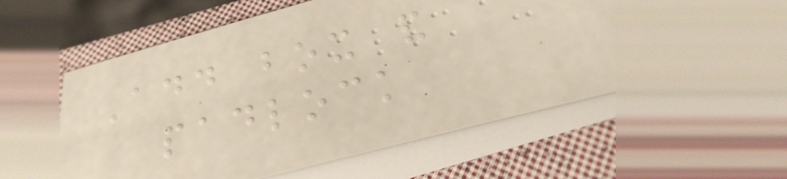Add box and
padlock
